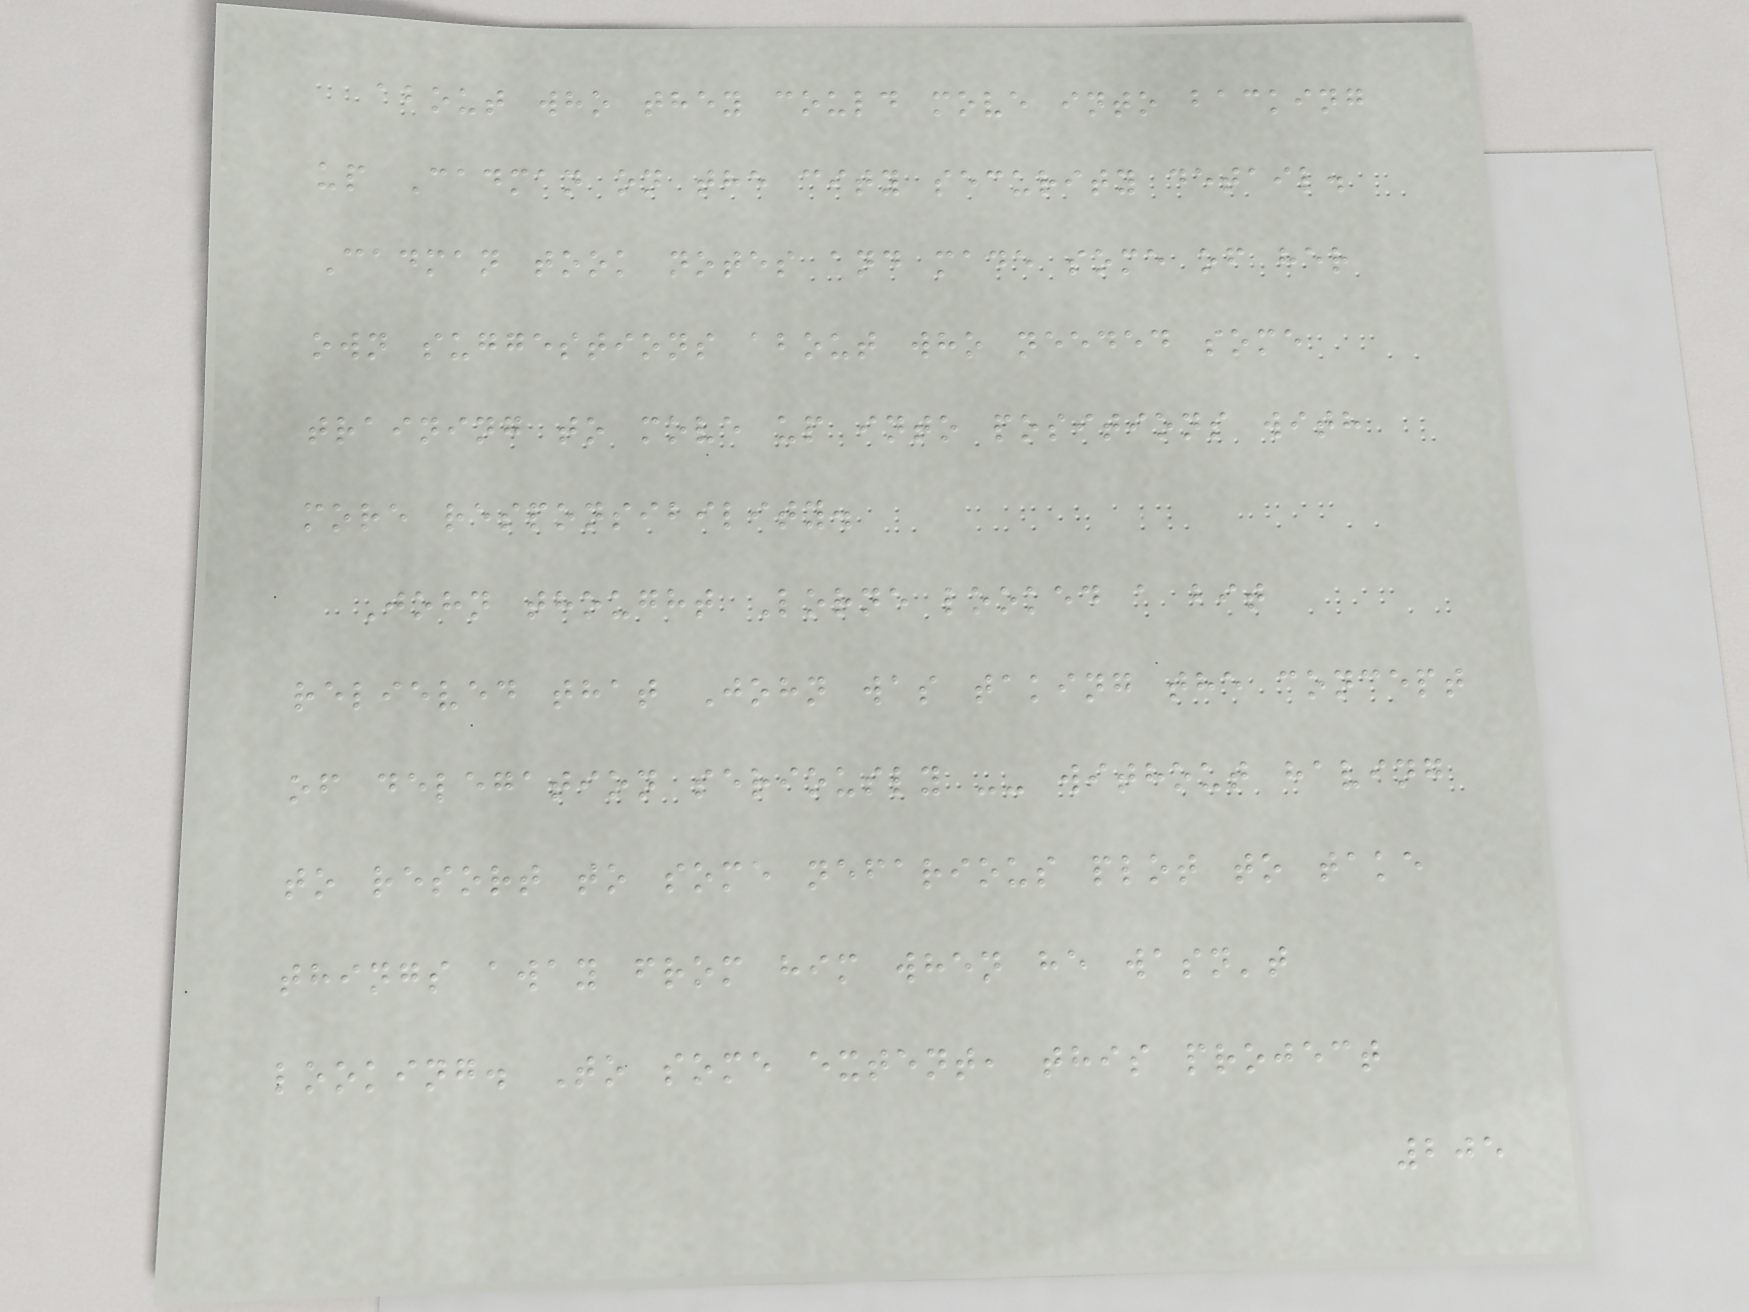about who they could move into backing
up Cadman on the city security detail.
Cadman took notes and made some of her
own suggestions about who needed some
training to move up into positions with
more responsibility.
John thought Lorne looked a bit
relieved that John was taking the concept
of delegation seriously -- without having
to resort to some nefarious plot to take
things away from him when he wasn't
looking. To some extent, this project
205
